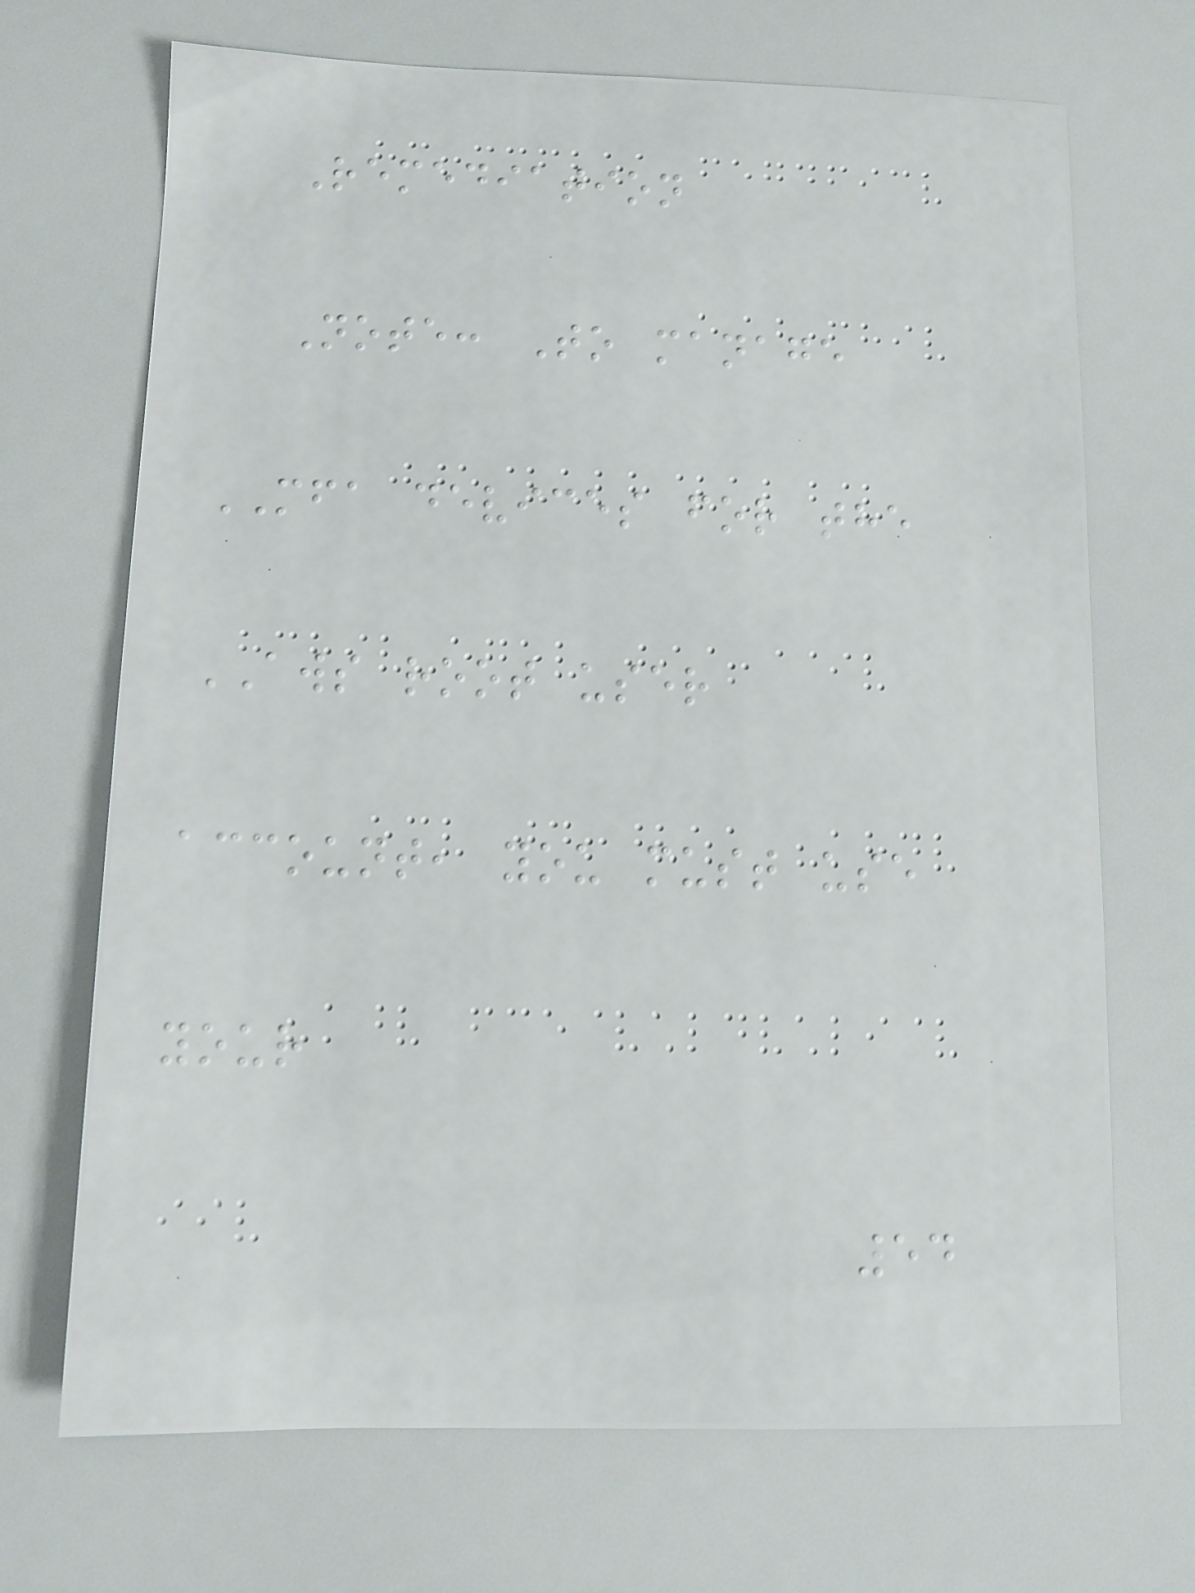Remediation
Note: To manage
MFA devices for the
AWS root user
account, you must use
your
54
